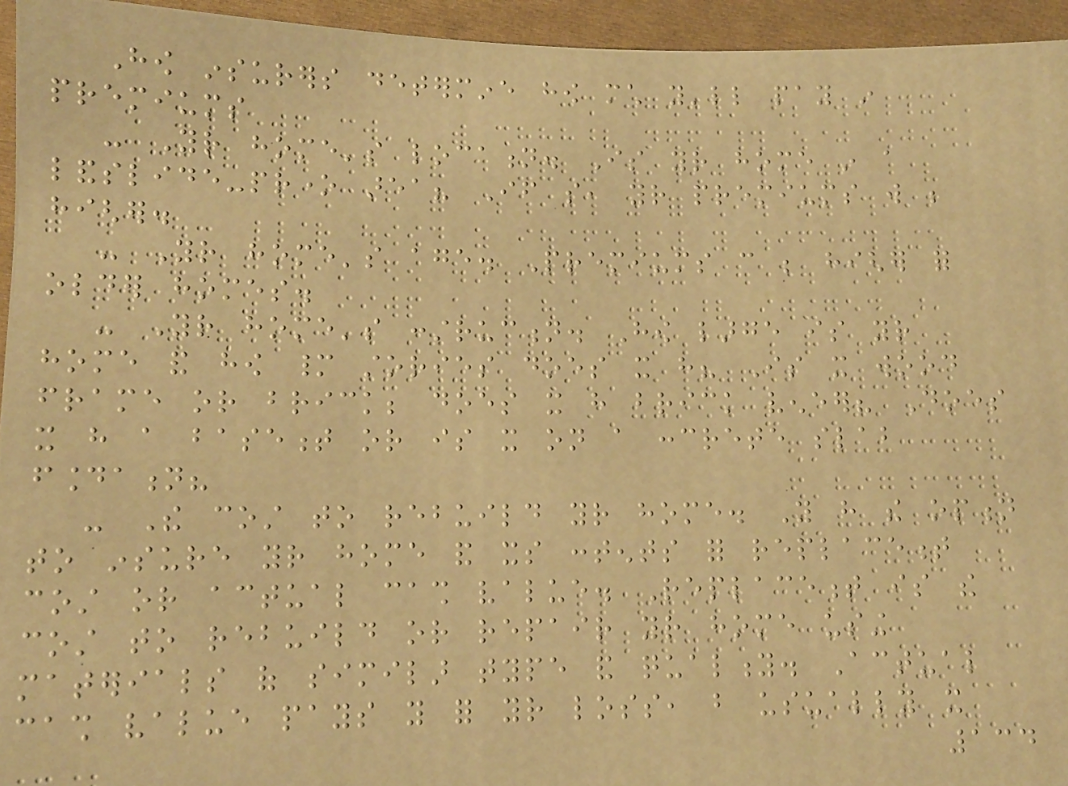How insurers determine how much you'll pay in
premiums
- Your home's location. Is your home in a
landslide-prone area? If so, your premiums will be
higher.
- Your home's age. Premiums can be higher for
older homes.
- Your home's construction. How large is your
home and how many stories does it have? Is it wood
frame or brick; does it have brick veneer? Does
it have a basement or is it on a concrete slab
foundation?
- The cost to rebuild your home. You have the option
to insure your home and its contents for replacement
cost or actual cash value. Replacement is the
cost to rebuild or repair your home using
materials of similar type and quality. Actual
cash value pays you for your loss, but usually it
134
